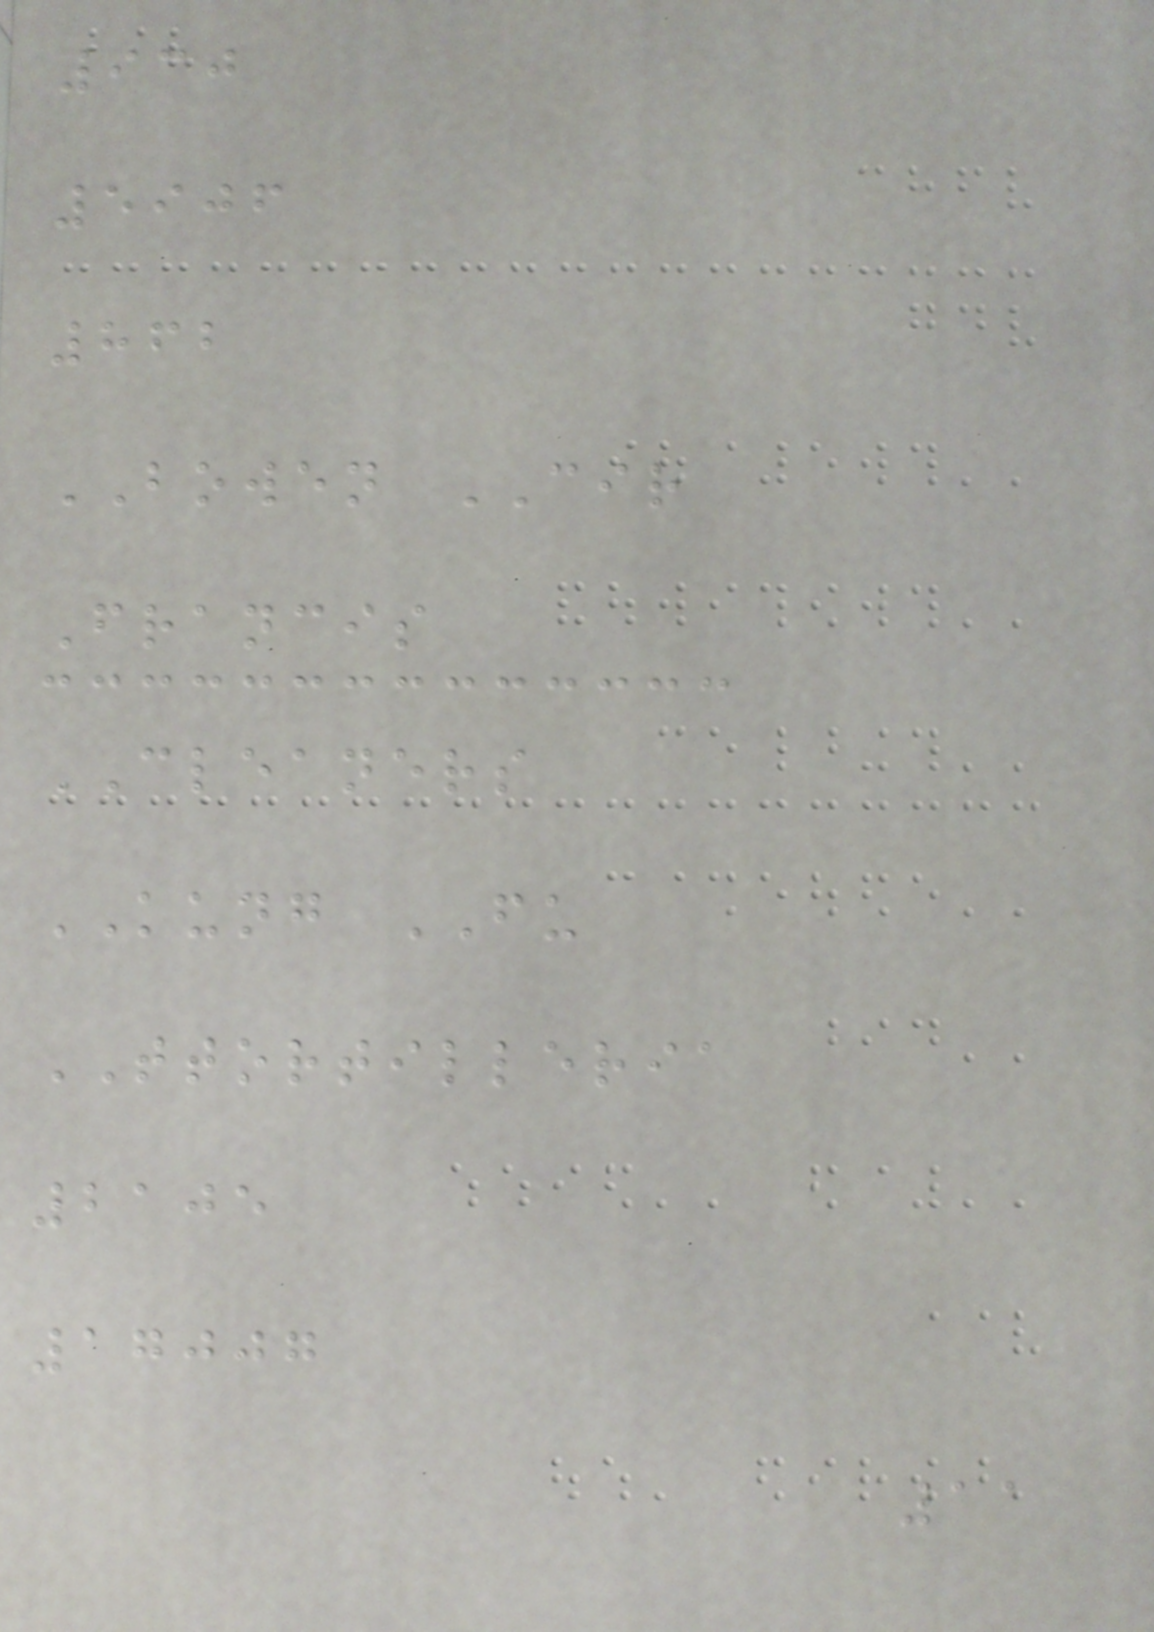930
5906
862
BOWEN CIR
Francis
CLEANERS
KUNG FU
TTORTILLERIA
2105
17007
11
